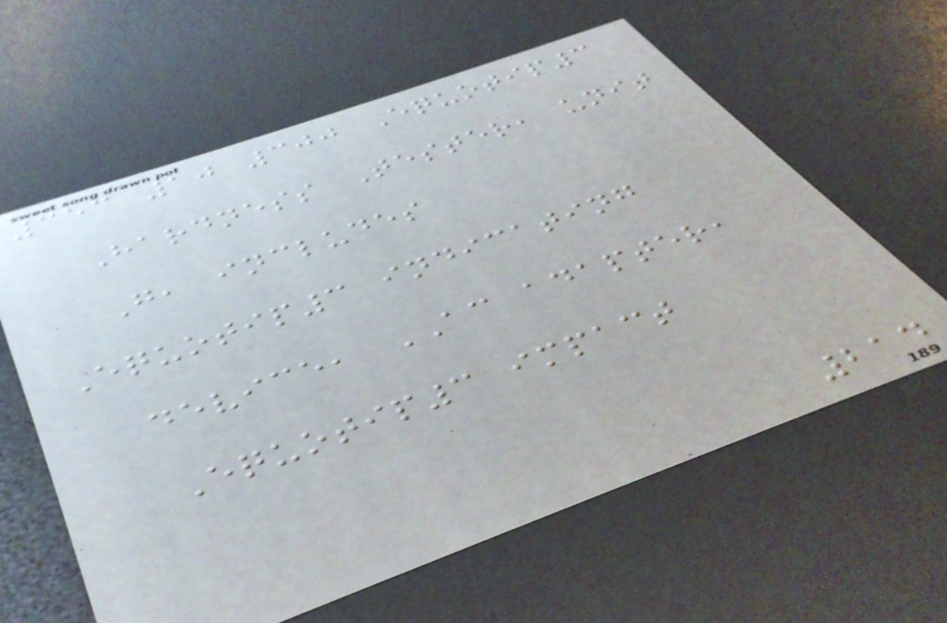353 10 300 Equotip3
Hardness Tester, unit
G, includes
Equotip3 indicating
device, AC adapter,
Equotip3 impact
214
